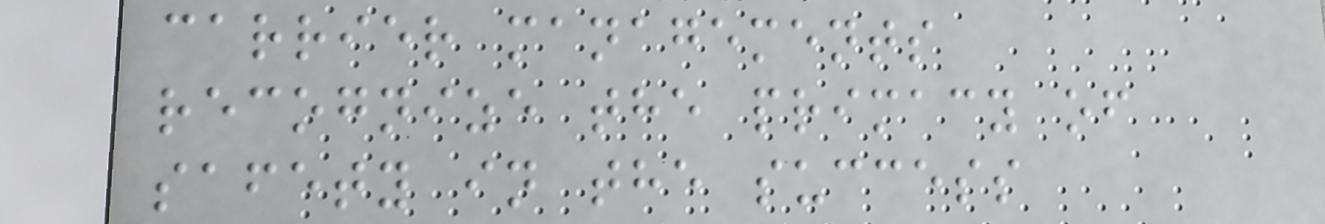carrier managements
recognize the primacy of
safety in the success
